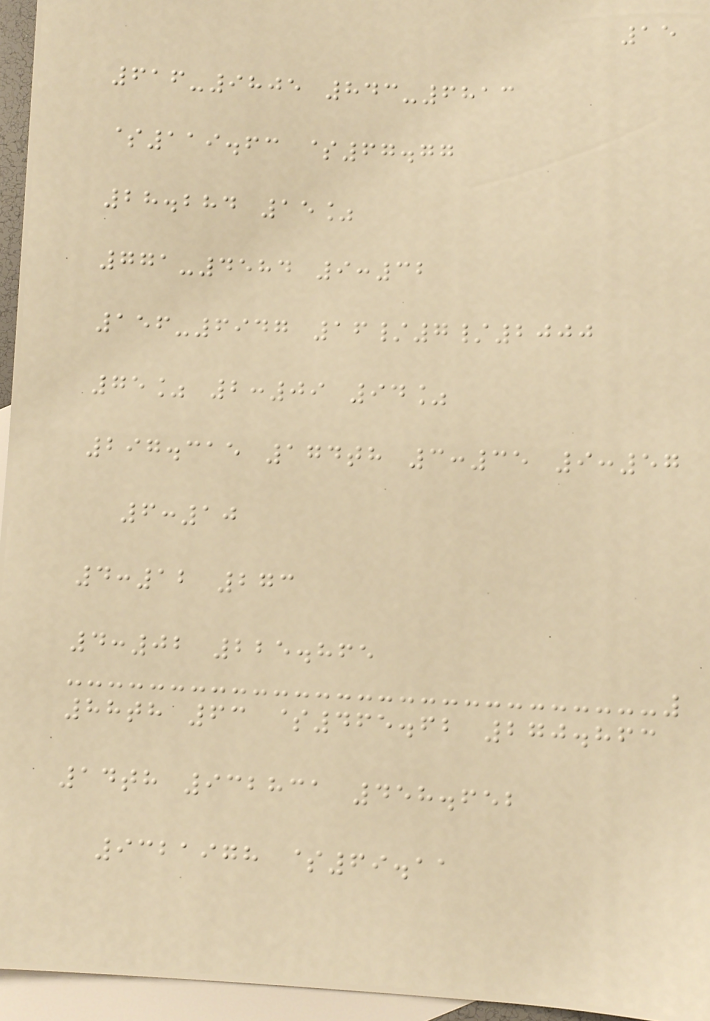15
616-9805 843-6813
$119.63 $67.77
28.284 15%
771-4584 9:32
156-6947 16/7/2000
75% 2:09 94%
297.315 174th 3:35 9:57
6:10
4:12 273
4:02 225.865
88th 63 $465.62 270.863
14th 932831 458.652
9321978 $69.11
